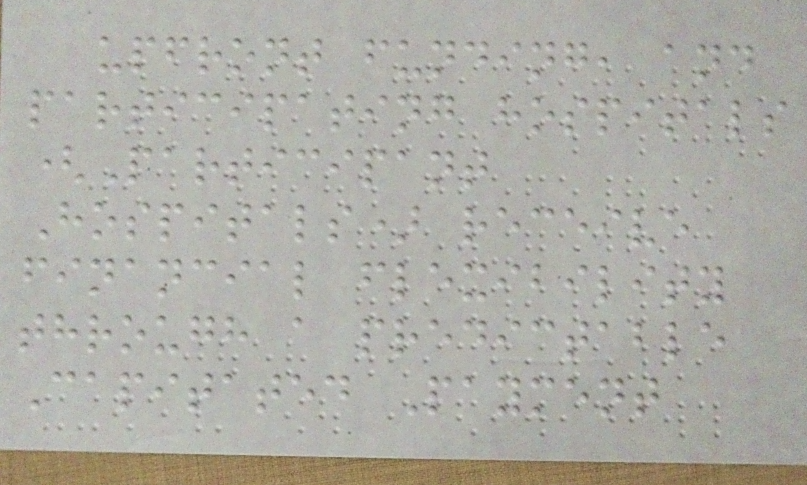upfront funding, and
participating hospitals
(Participant
Hospitals) receive
financial flexibility
through a predictable
Capitated Payment
